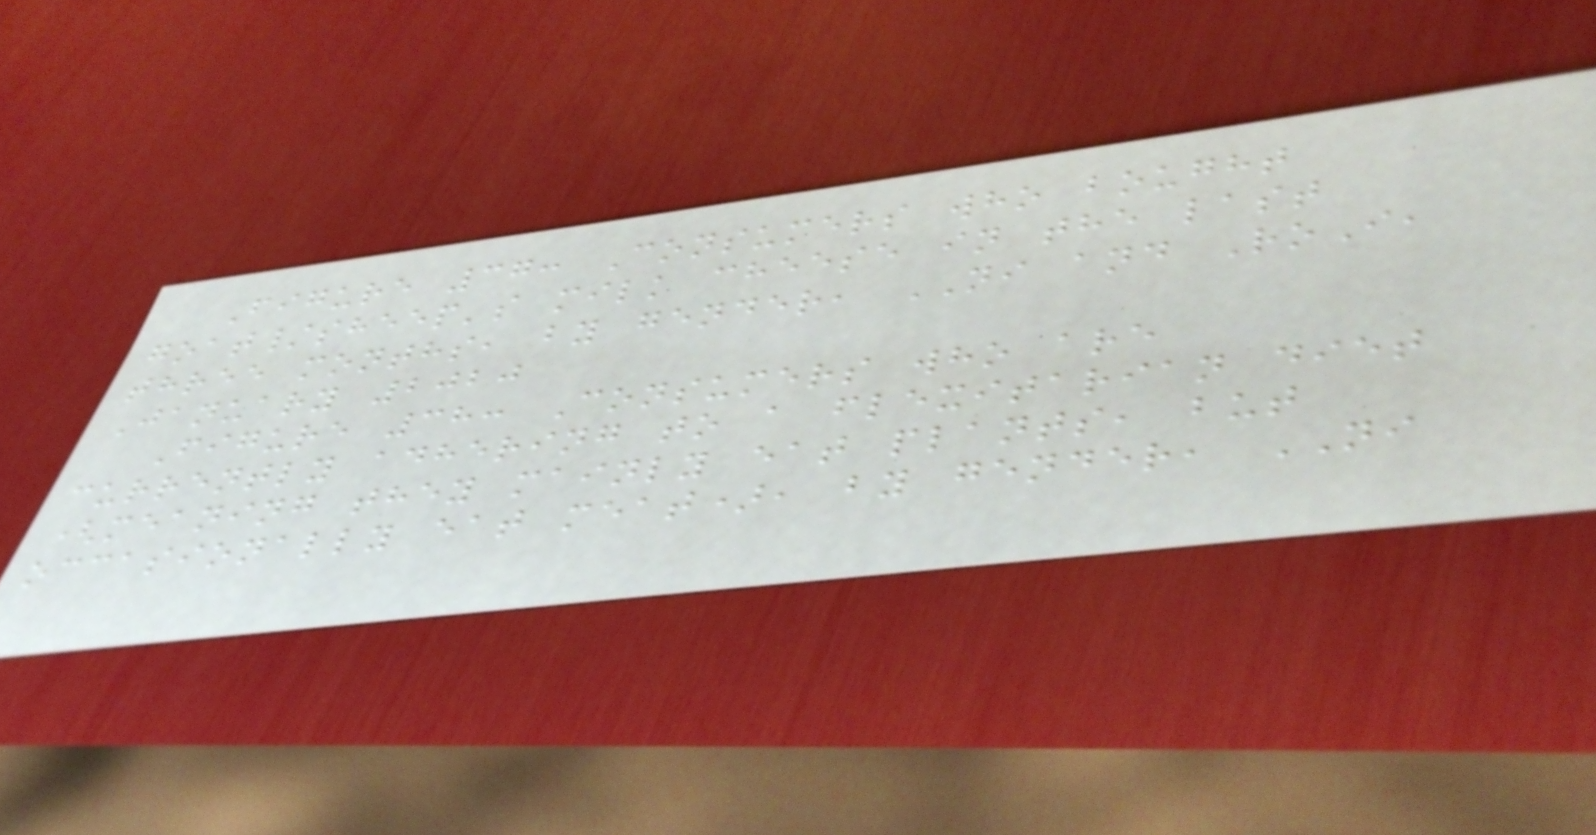Figure 37: Consumers who bought
goat/sheep's milk cheese in the last
three months, by gender, NI and RoI,
January 2020
Figure 38: Consumers who are
currently adhering to a flexitarian diet
(meaning they mainly eat plants, but
occasionally eat meat), by gender, NI
